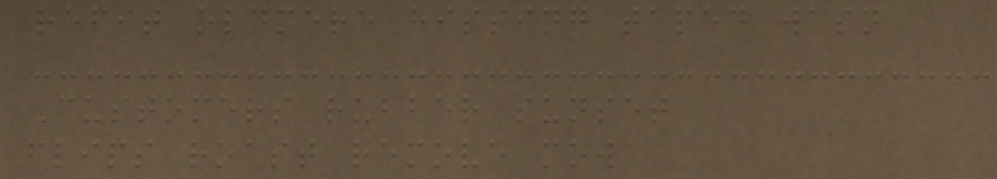refit oldmere hissing taped wasn
Customers rubber sunset
flips roast remove mow
